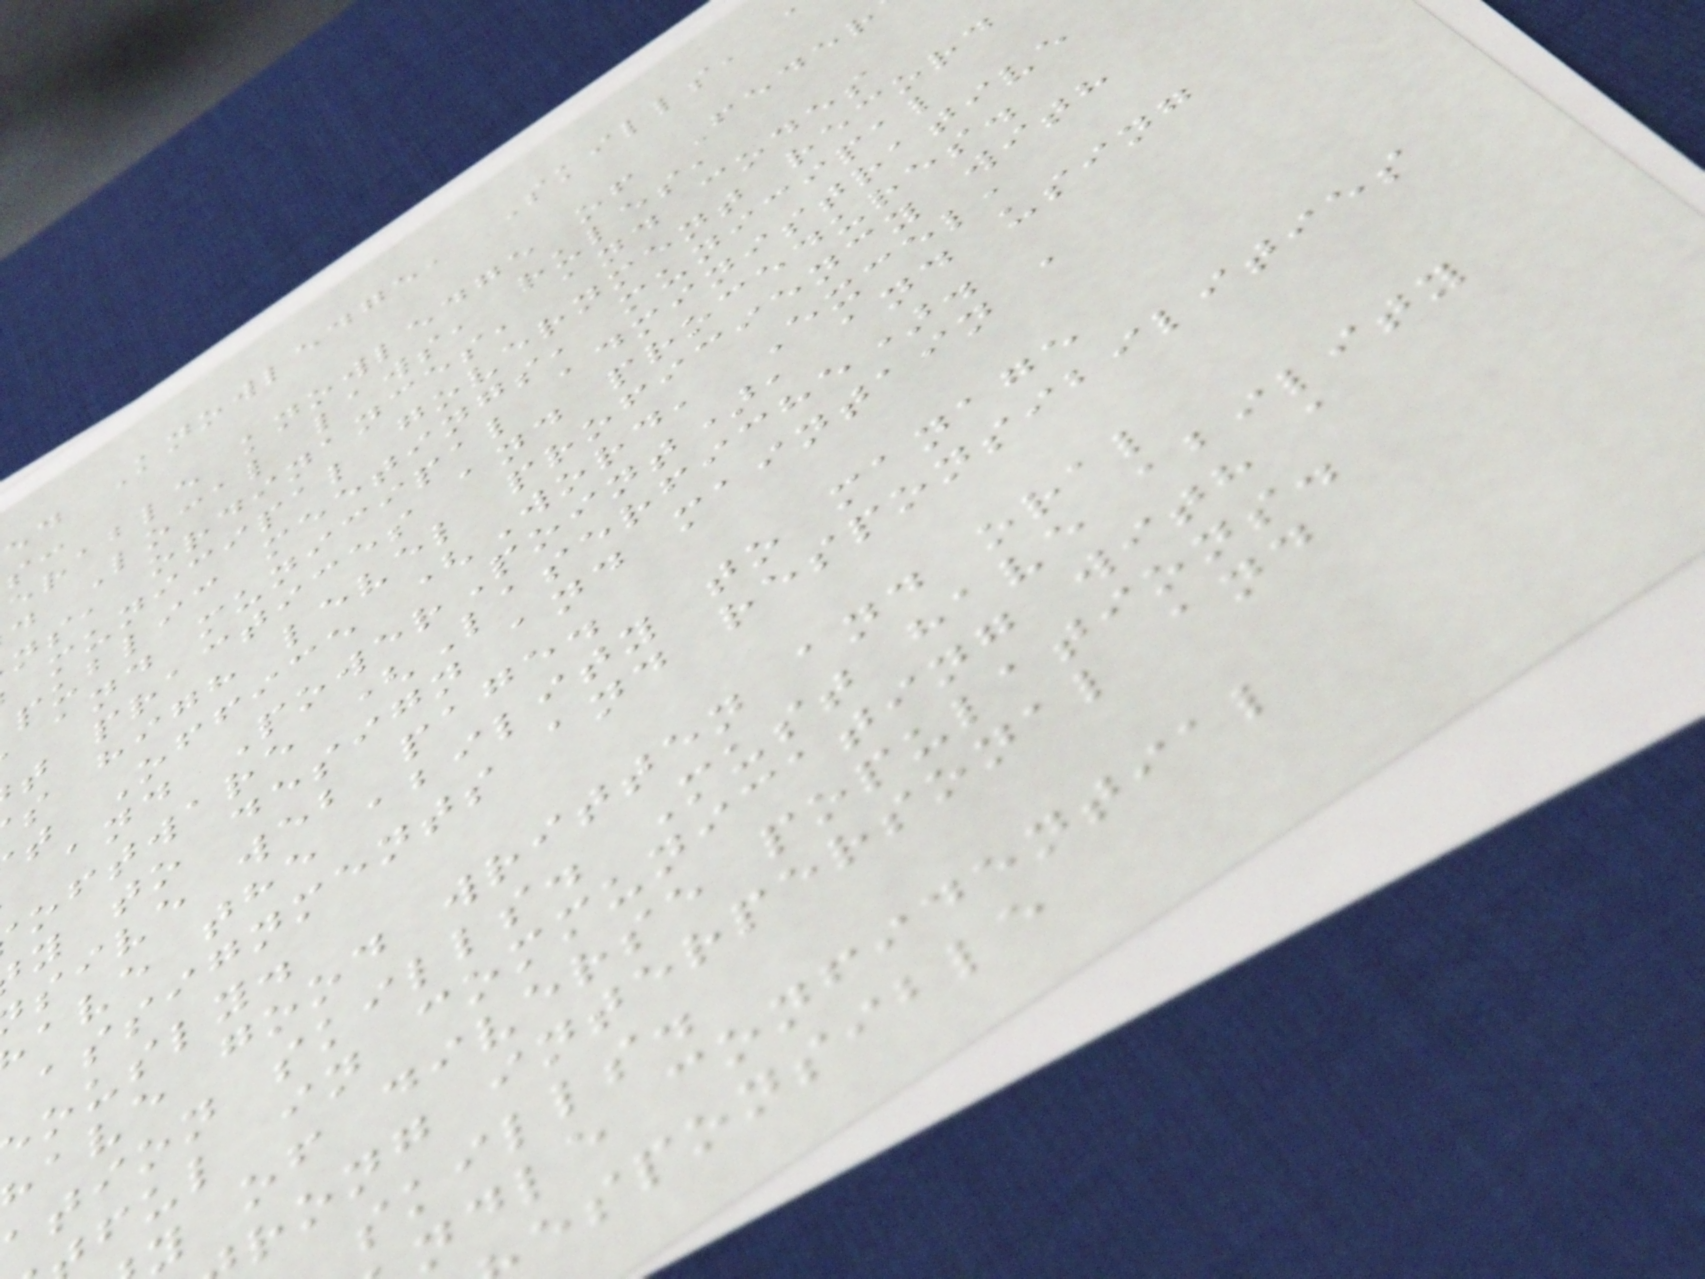ed Knowledge, Skills,
erable knowledge of Feder
d Local laws, rules,
ns, ordinances, and codes
municipal government record
public meetings, municipal
and municipal administrative
t practices and procedures.
s high level proficiency with
t Office (Word, Excel,
and PowerPoint), and using
oftware (Laserfiche).
y to design and maintain a
sive web page.
ave the ability to manage
assignments and responsibilities
ously.
ave good written and oral
ation skills. Must have ability
ful in communicating with a
y of diverse populations.
rong interpersonal and
skills.
ndle confidential
esponsible
